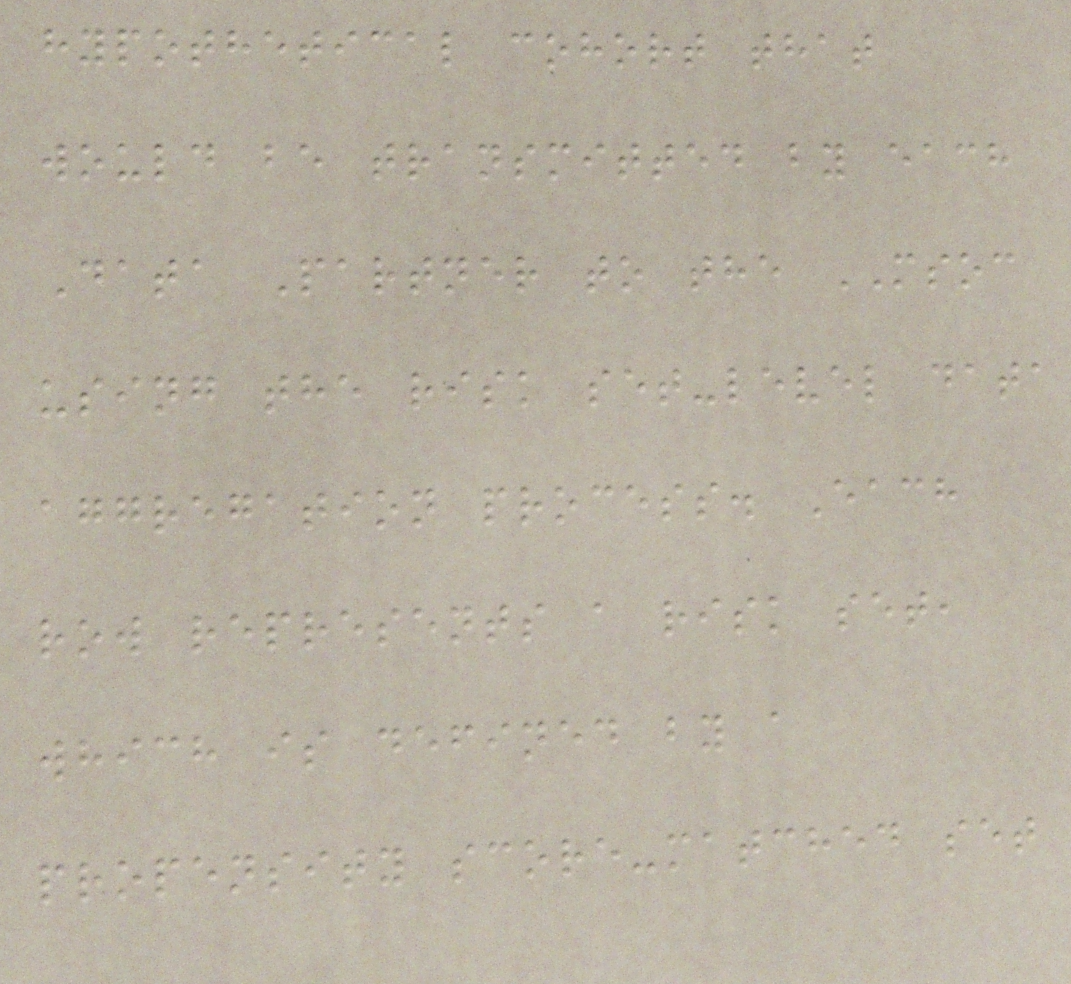hypothetical cohort that
would be transmitted by each
Data Partner to the MSOC
using the risk set-level data
aggregation process. Each
row represents a risk set,
which is defined by a
propensity score-matched set
